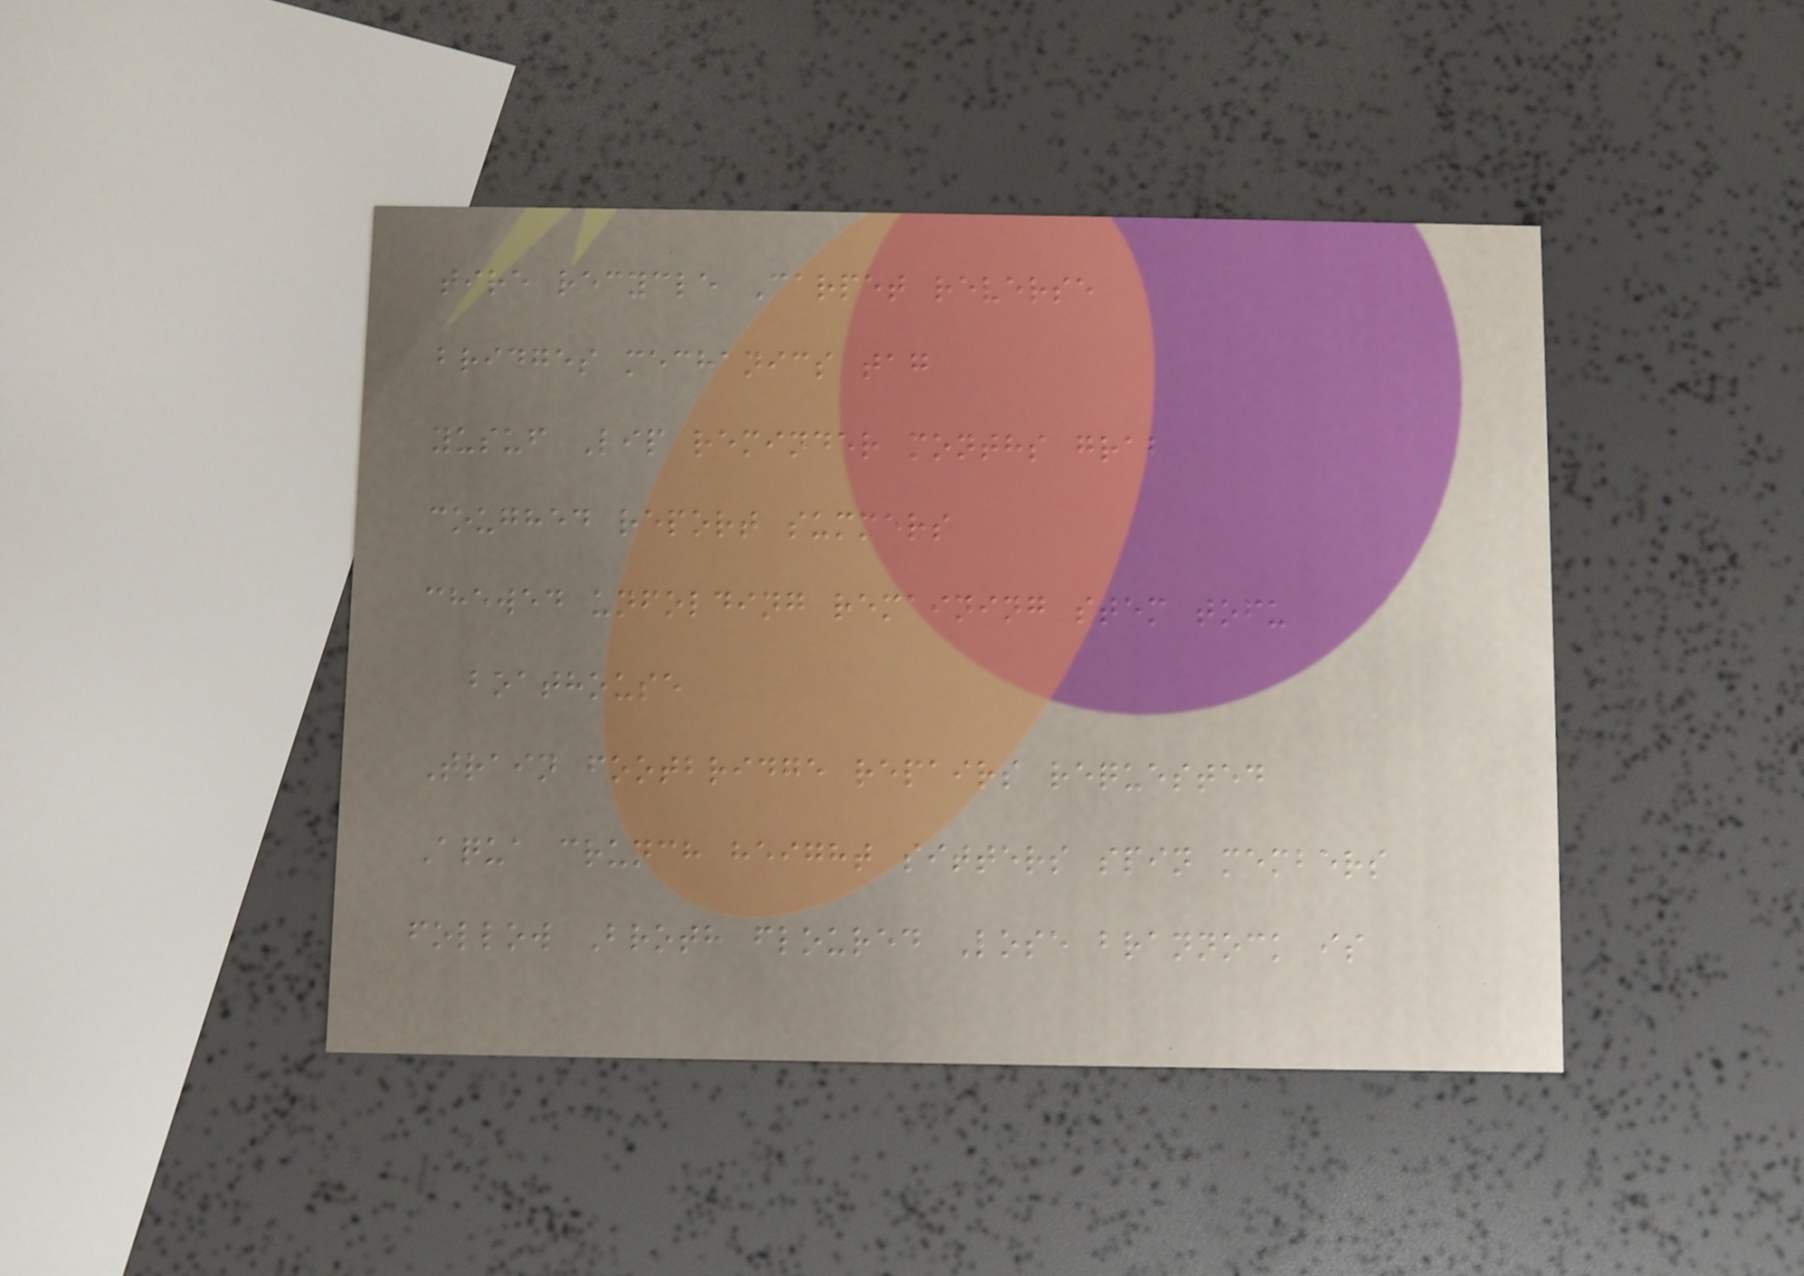tire recycle Carpet reverse
bridges mechanics tag
yusuf Lip reminder months grab
coughed report summers
chewed unfolding remaining stem tofu
boathouse
Train footbridge repairs requested
Aqua crunch height sitters spin members
follow Broth floured Lose brannock is
